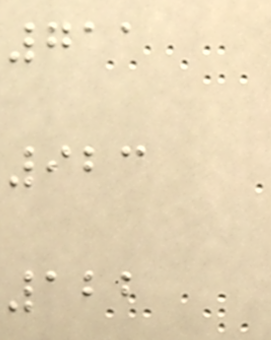711
923
122
